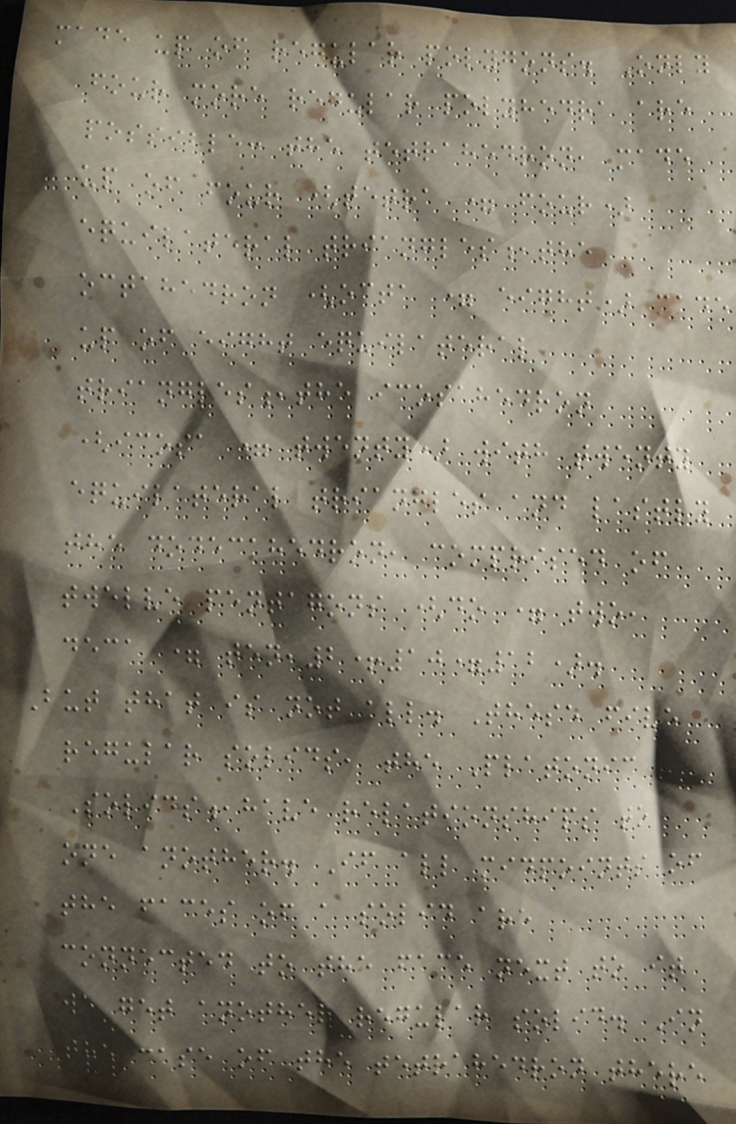made up of regular polygons. Only
four more regular polyhedra are
possible: the tetrahedron, made
up of four (tetra = four)
equilateral triangles,the
octahedron (octa = eight) made
up of eight equilateral
triangles,the icosahedron
(icosa = twenty) with twenty
equilateral triangles and lastly
the dodecahedron, comprised of
twelve pentagons (do = two,
deca = ten,2+10=12).
But that is not all. These five
regular solids, the Platonic
Solids,have relationships to
one another. If all midpoints of
the faces of a solid are
connected to the face next to it
we get another regular solid. In
the case of the tetrahedron there
